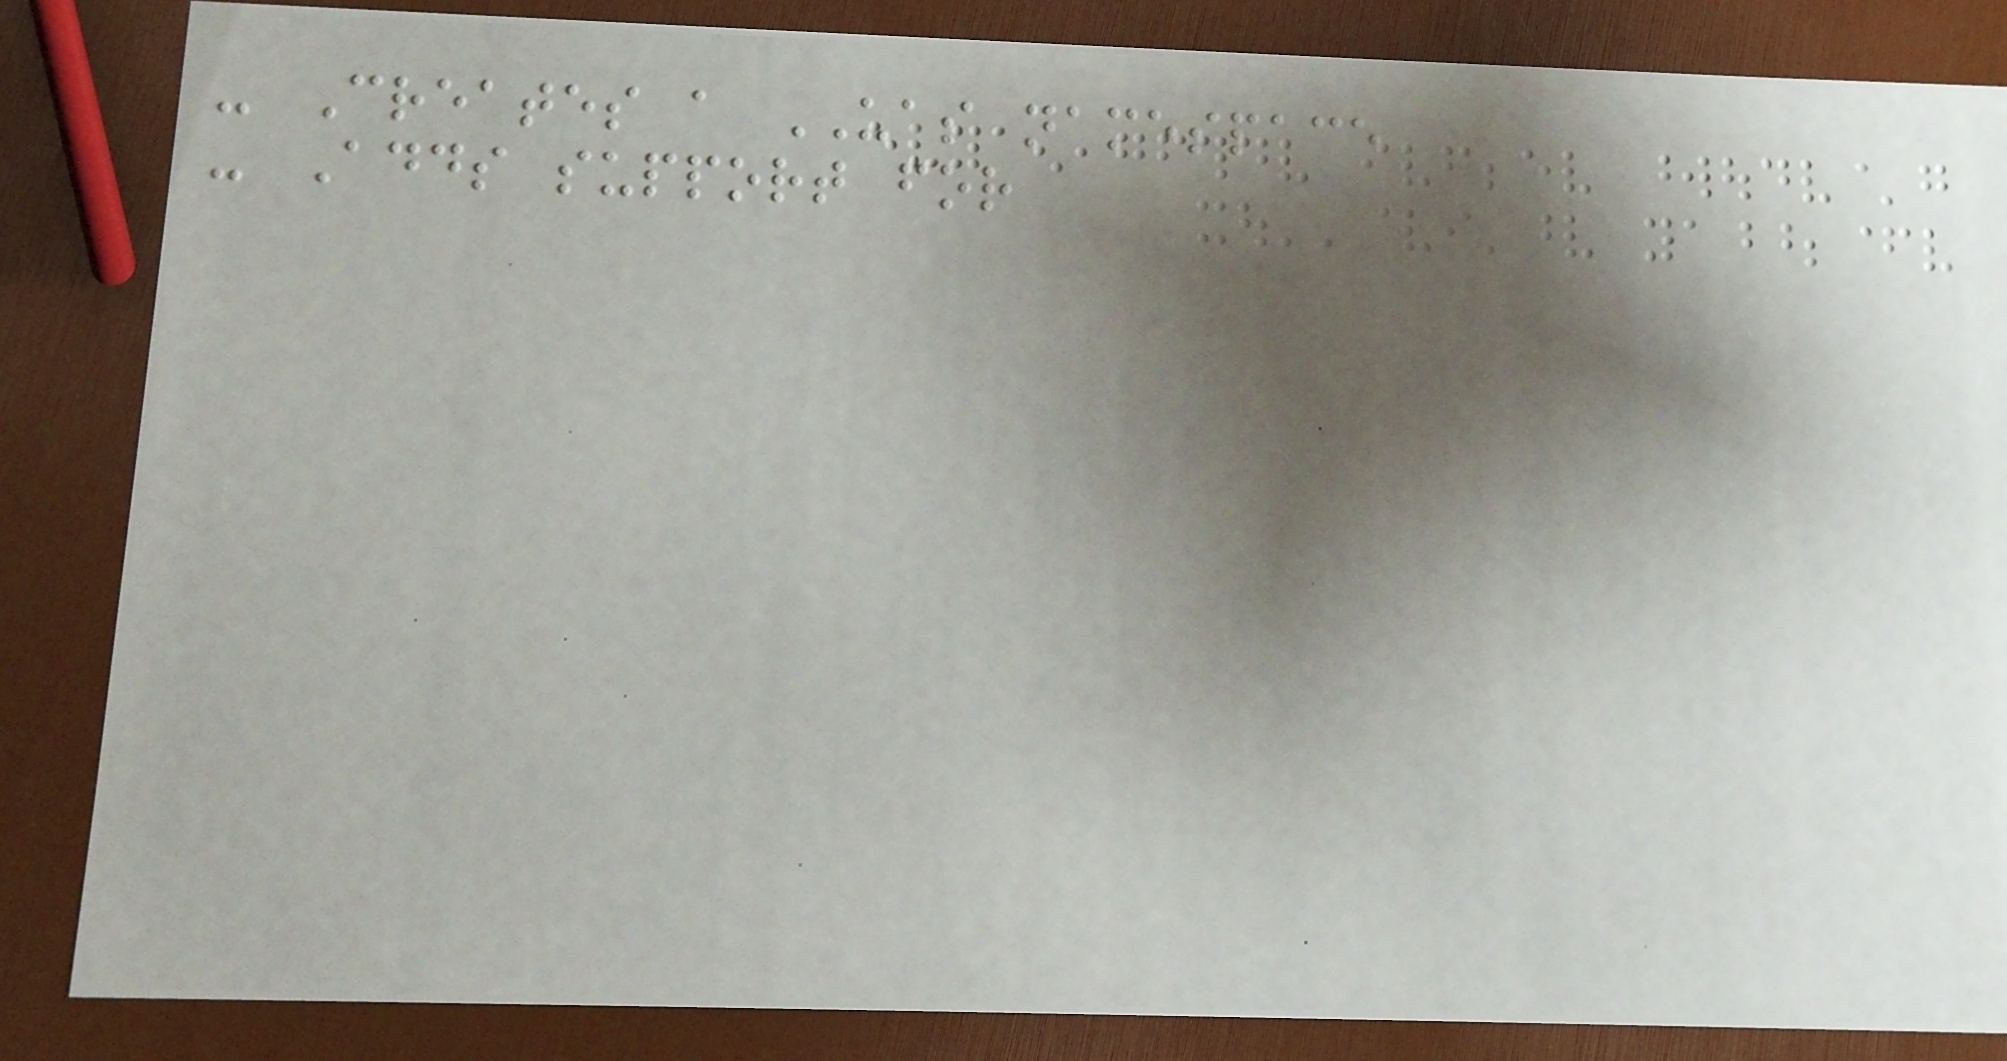- Creates a UAS namespace
- Adds support for
